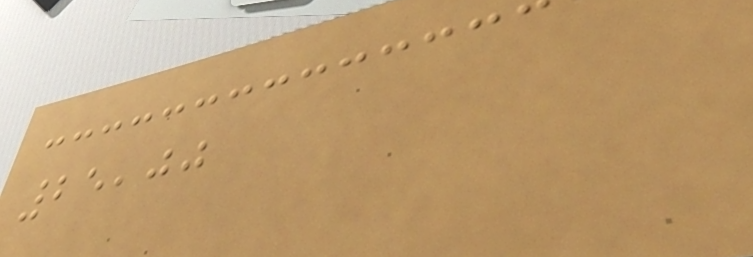25,00
